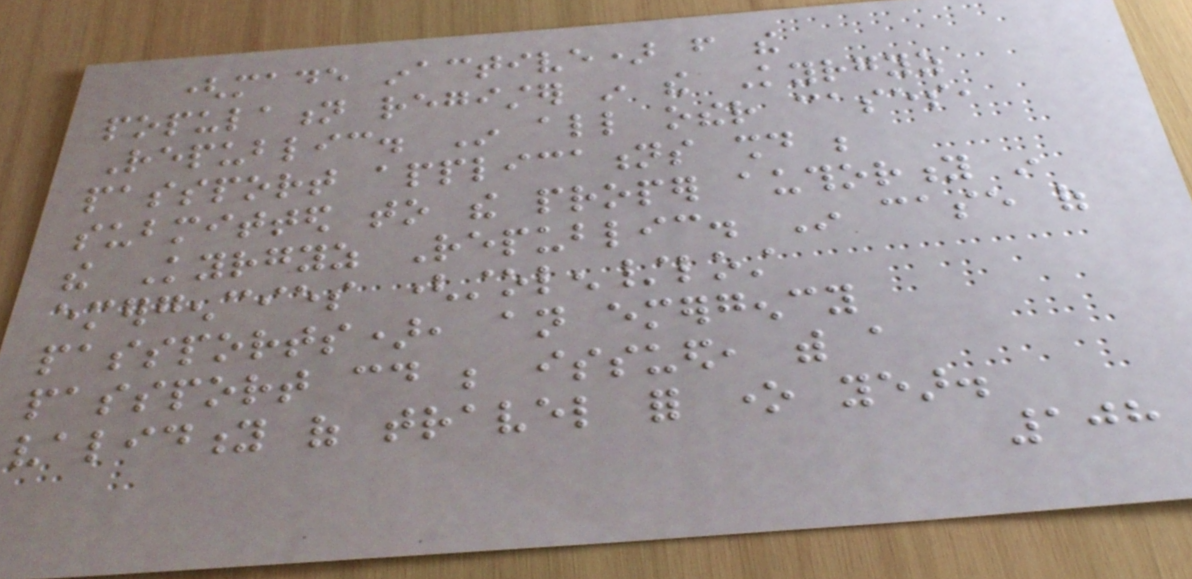(made inactive) from the
population register in the Kyrgyz
Republic. In all other cases,
passport applications should be
submitted to the proper authority in
the Kyrgyz Republic. In case of
emergencies (stolen/lost
passports), an emergency
passport could be issued, with a
validity of travel for one year.
108
